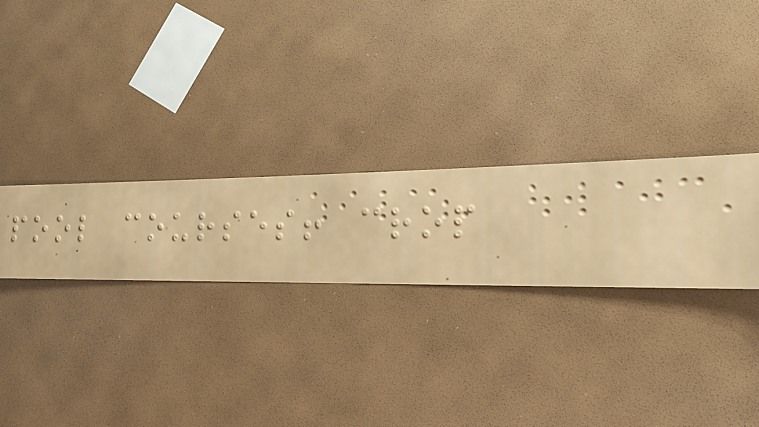pool courses! crop
